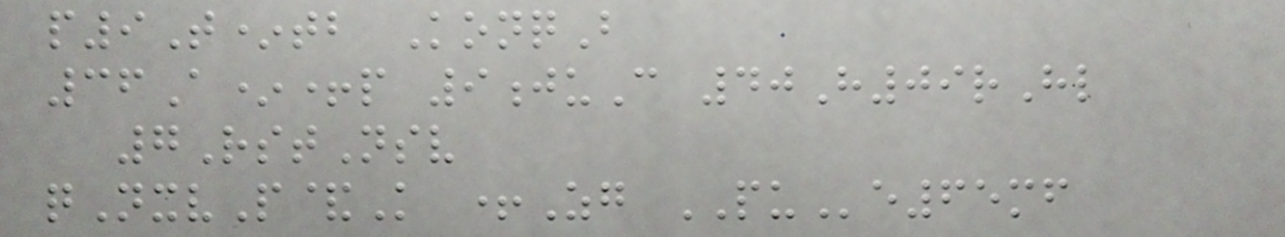p9T*tb KonqB
36A*+p 9juC 40H09rHl
7RstNsv
qNxvP&K +Zg PUe65mf
